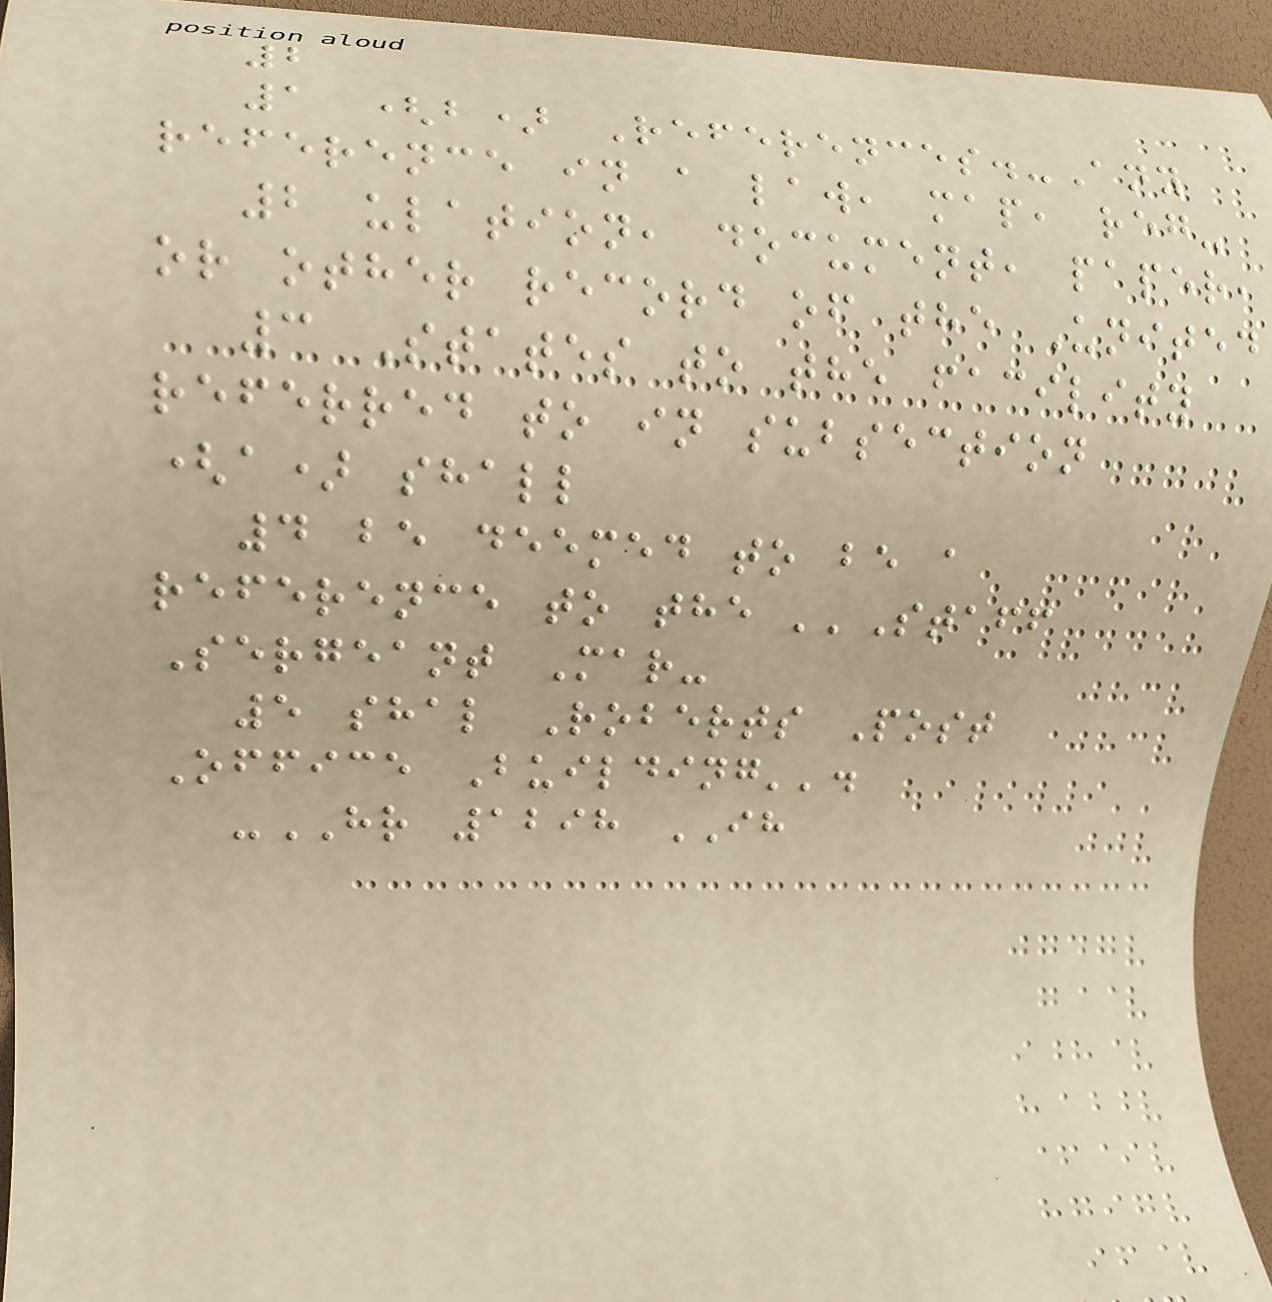2
1 (b) References.-Any
reference in a law, map, reg-
2 ulation, document, paper,
or other record of the United
3 States to the facility
referred to in subsection
(a) shall
4 be deemed to be a
reference to the ''Staff
Sergeant Mar-
5 shal Roberts Post
Office Building''.
-HR 1298 IH
